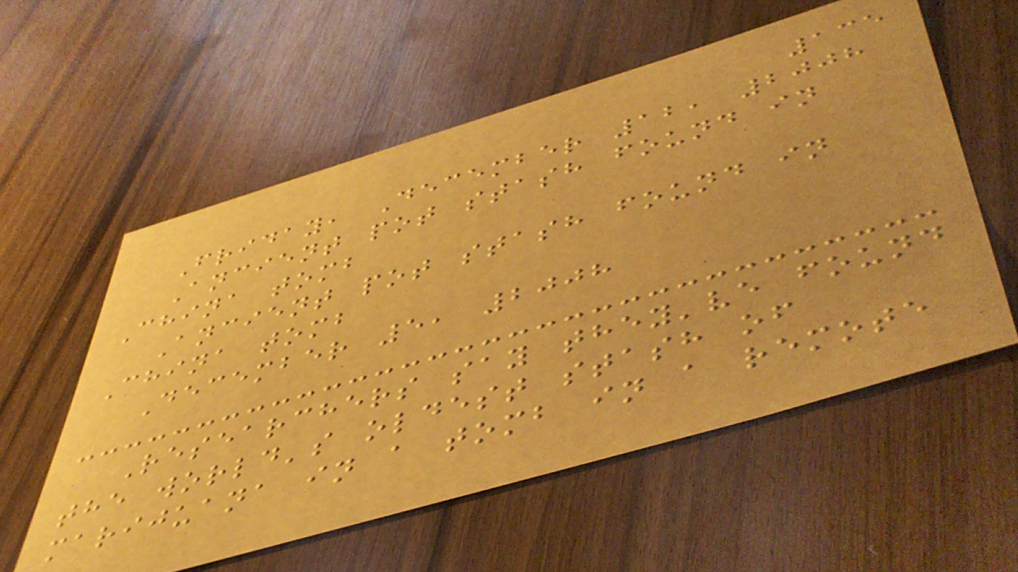135
Friday, December 12, 2008
Ancient pot stash found in
China tomb
Ancient pot stash found in
China tomb
December 5, 2008
Researchers say they've found
the world's oldest stash of
marijuana in a tomb in a remote
